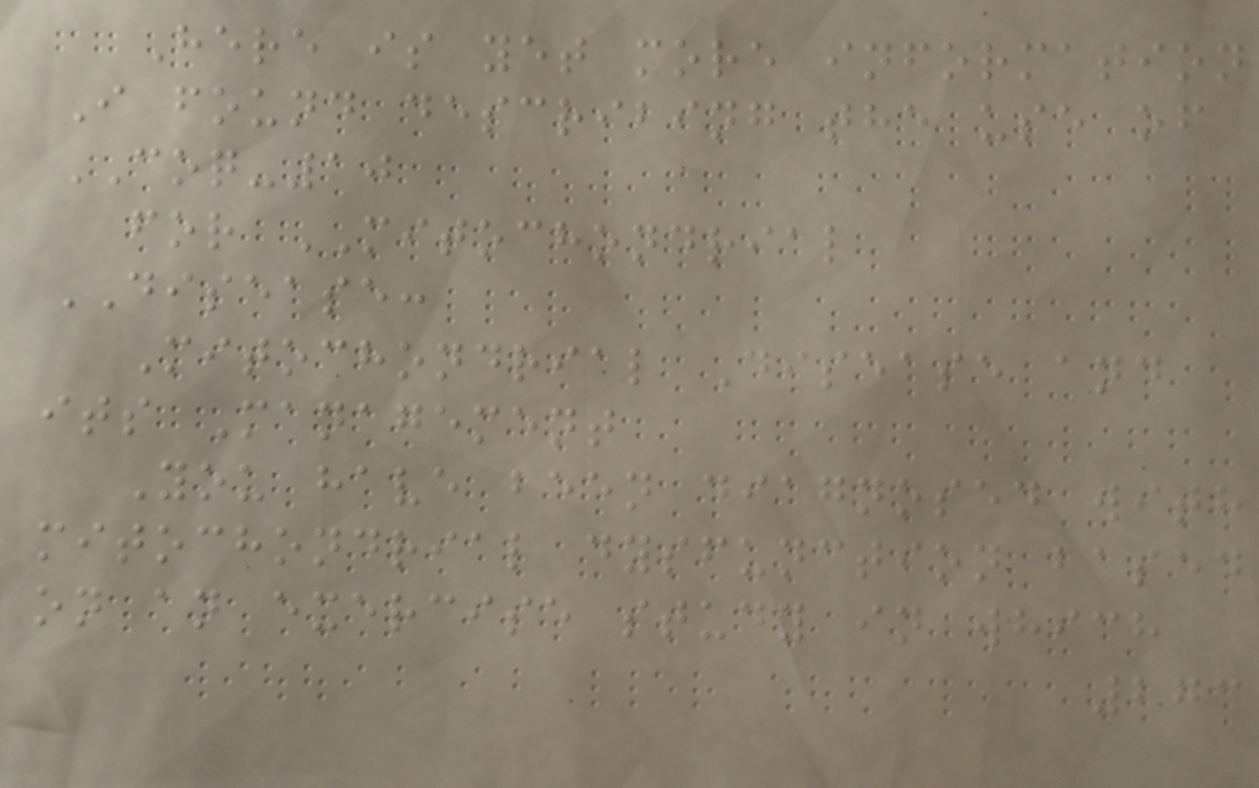Here is yet more information
I found describing the use of
COQ-10
for MITOCHONDRIAL
DISEASE:
Mitochondrial Disease and
its Management
You have been diagnosed with
mitochondrial dysfunction based
on an exercise study in which
273
